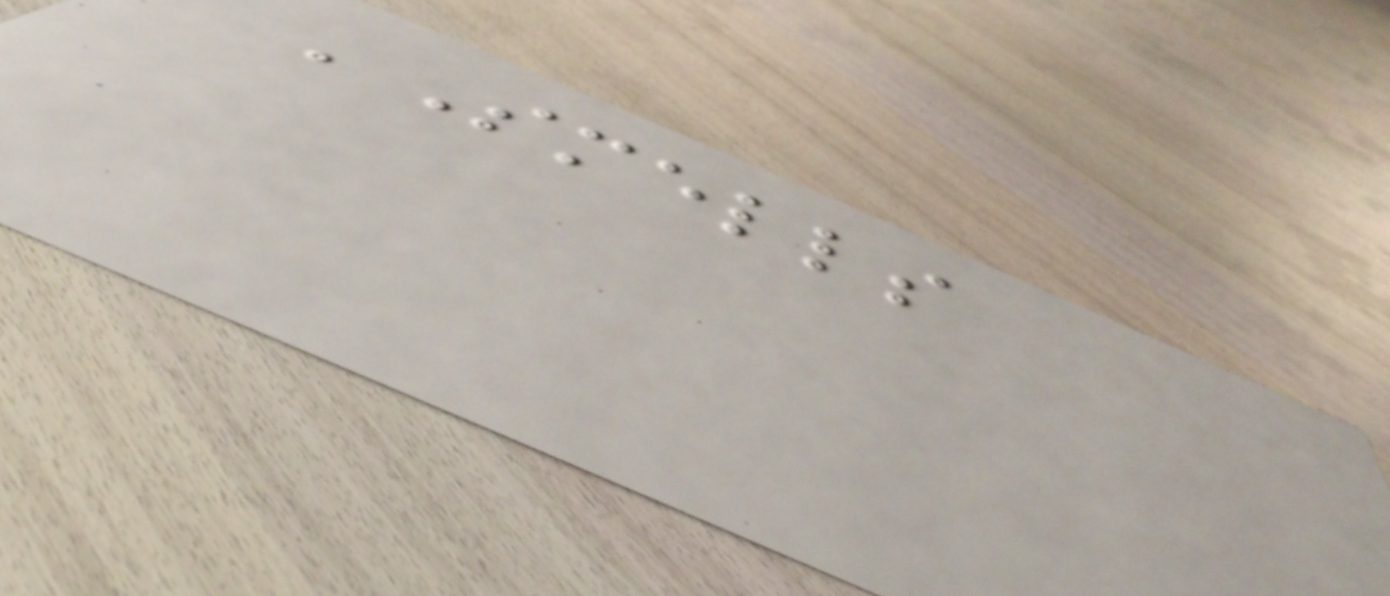'Smells
